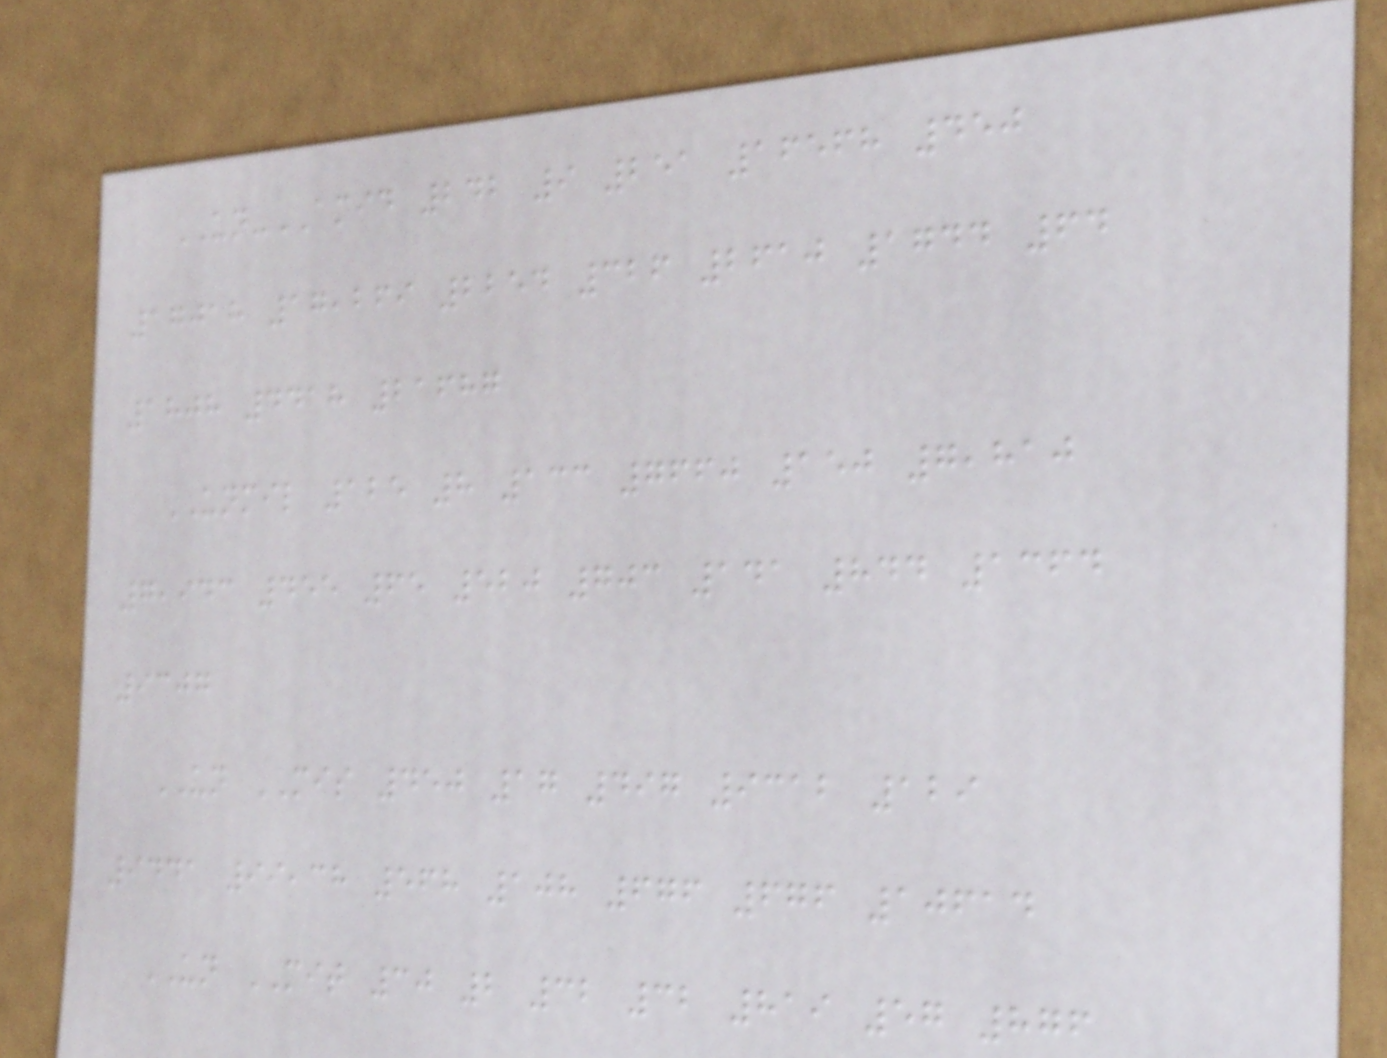UN-AMID 242 9 251 16568 450
17018 17,269 2254 326 2610 1744 64
1808 4418 21687
UNMIL 125 8 133 7660 150 7,810
7,943 455 65 520 703 141 844 1364
9307
UN MIS 450 17 497 9312 129
9441 99,38 568 108 676 676 10614
UN MIT 30 2 32 32 819 57 876
